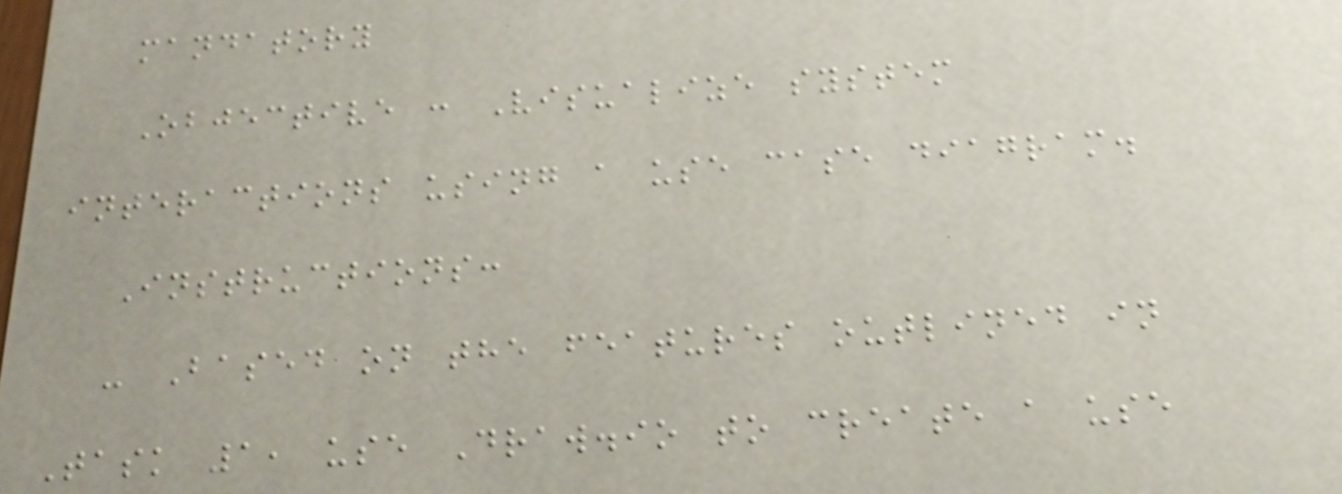mandatory
Objective : Visualize system
interactions using a use case diagram.
Instructions:
- Based on the features outlined in
Task 1, use Draw.io to create a use
